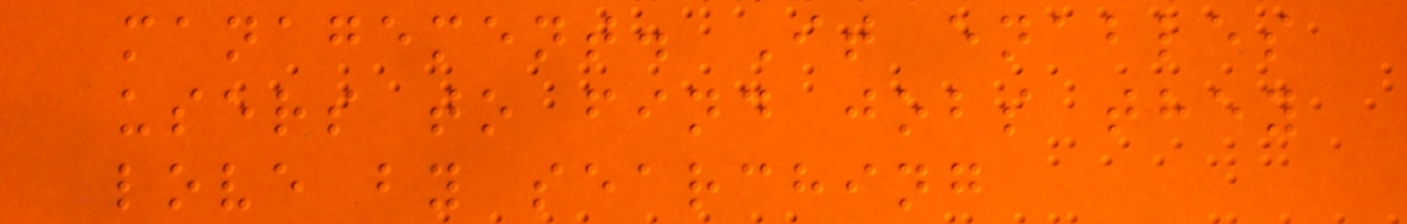management. It enables
users to find jobs they
love by searching
